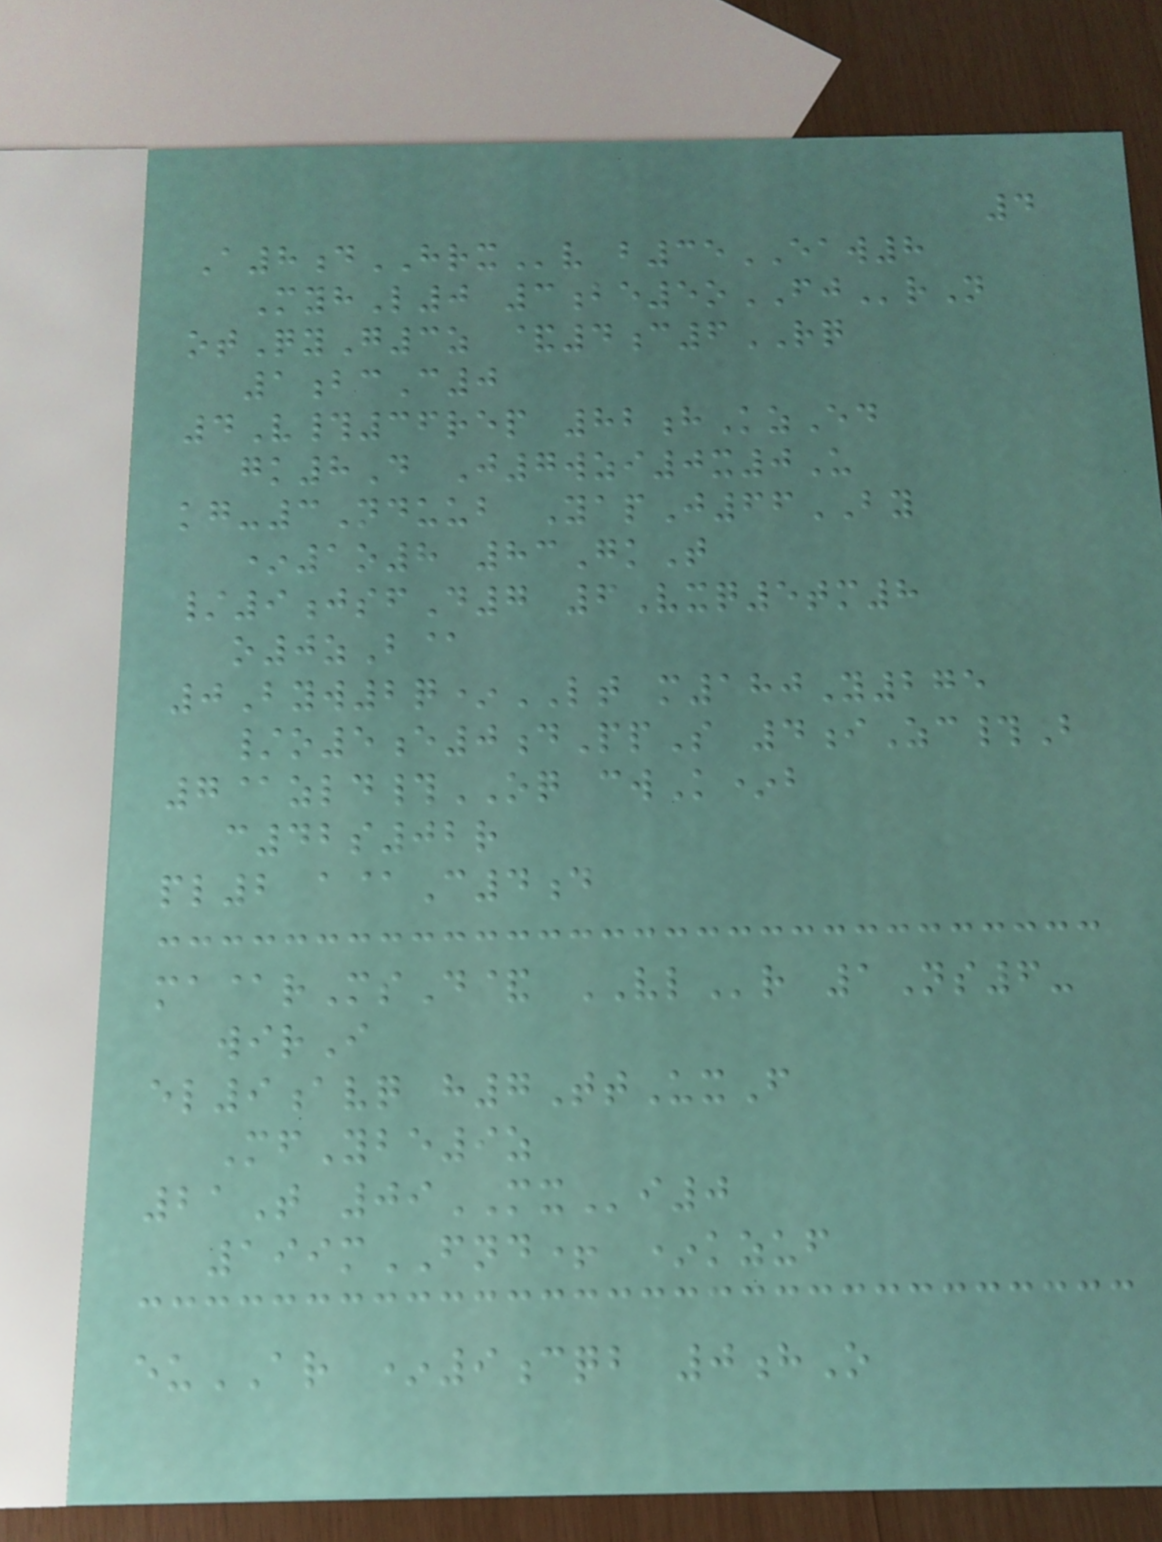4
A8dHRXv b35EAW8
MyhL0 3be5oFJrN
otQyG3z &4c6RQ
1bcC0
4V#36rep 82hKzEd
gk8D J7wzi0x0U
kg-3Nduub YapJ66BY
*1o8 83GkT
/9jsfD7 6Vxq5tm8
o0zB@
0Byw2q*LT m180Y275
/o5e0dPpS 4iZc#B
7@zld#OQ cwK*b
c42s02r
pl2 a@C4d
ma@rMsD& VLr 1Ns6-
wirI
el9avq h7TtUxF
MfYbe9z
21T 09MXi0
199mFND+ *kzuf
euAR *9cqb 0hO
